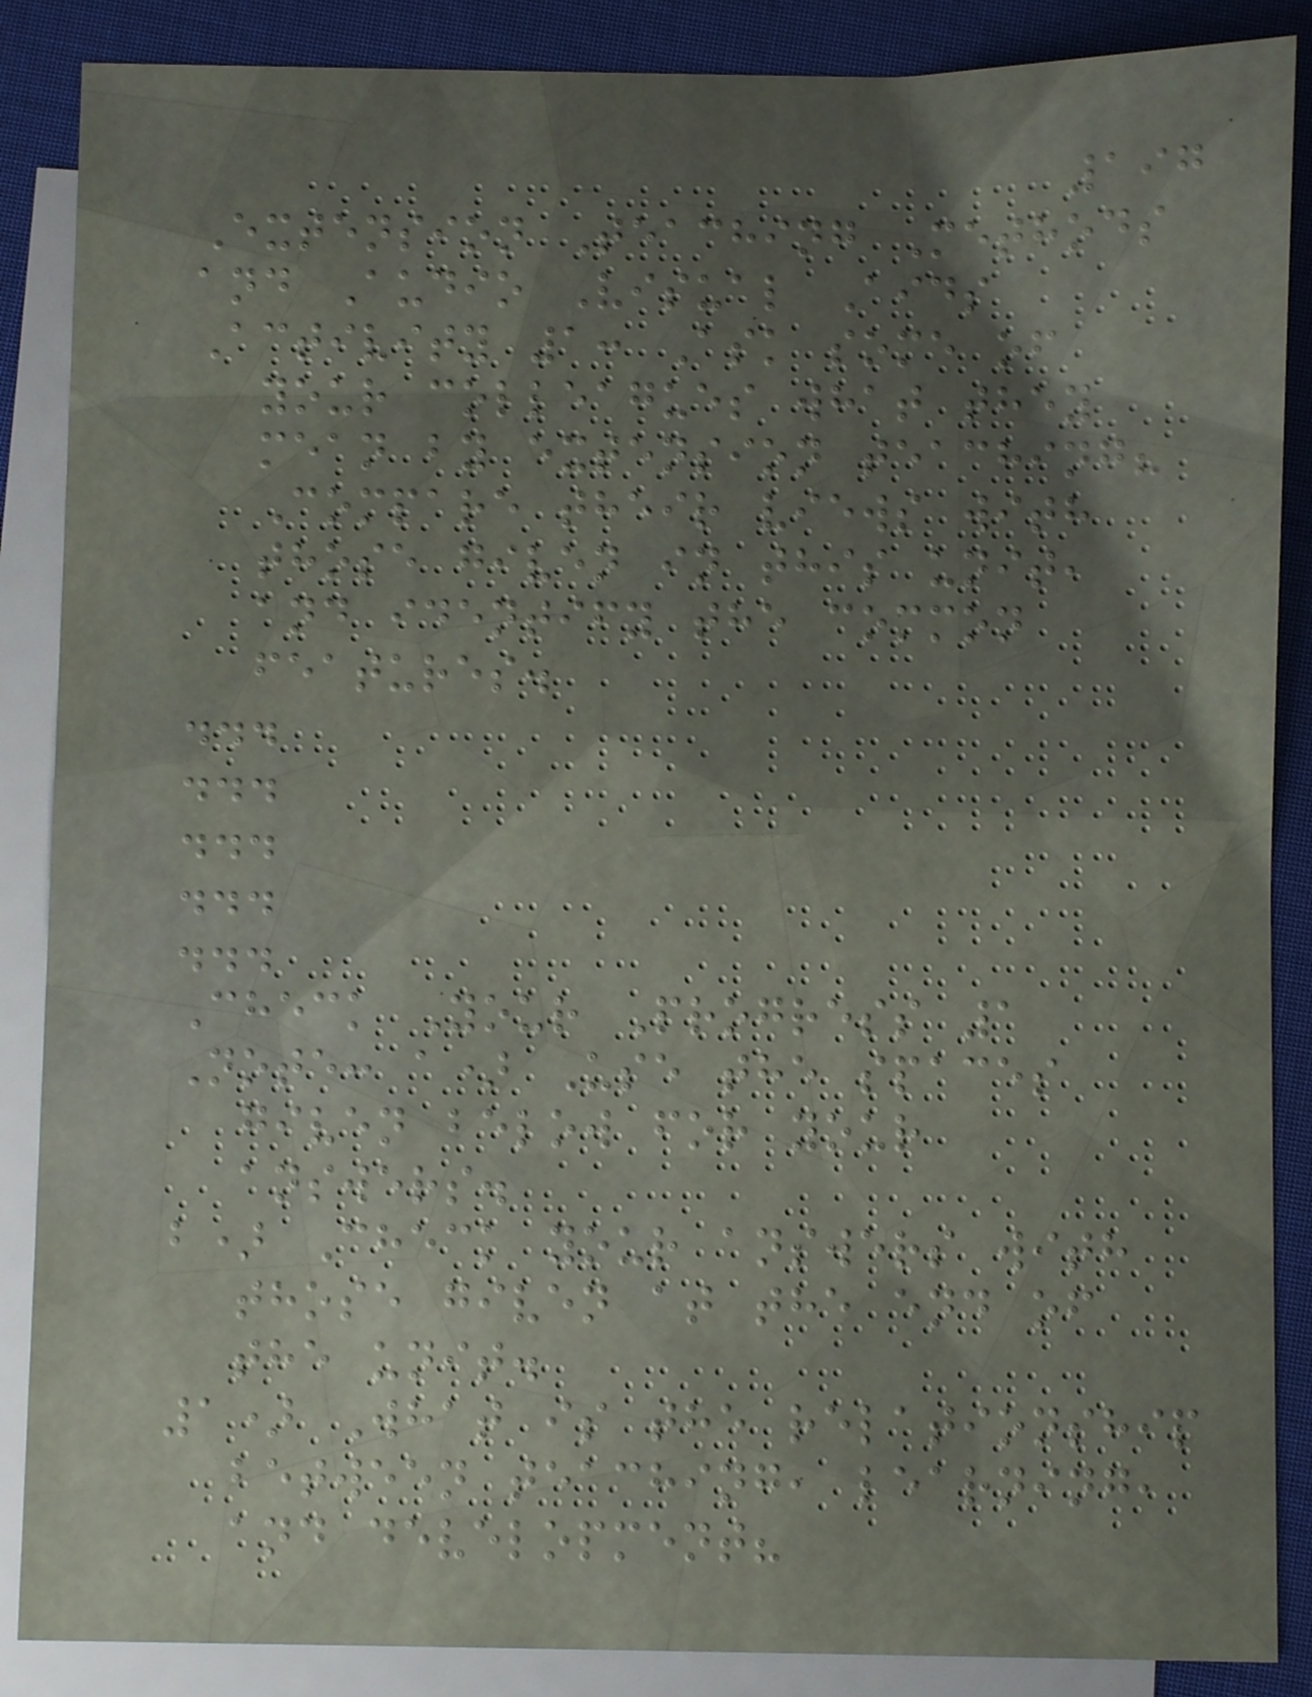197
Extension Teaching Methods
and Audio Visual Aids
Activity 1: Ask some of
your colleagues what they
mean by extension teaching?
Compare their views with
those given in this unit,
and identify the common
features.
...
...
...
...
...
Check Your Progress 1
Note: a) Use the spaces
given below for your
answers.
b) Check your answers with
those given at the end of
the unit.
1) What is the relationship
between teaching, learning,
and development?
